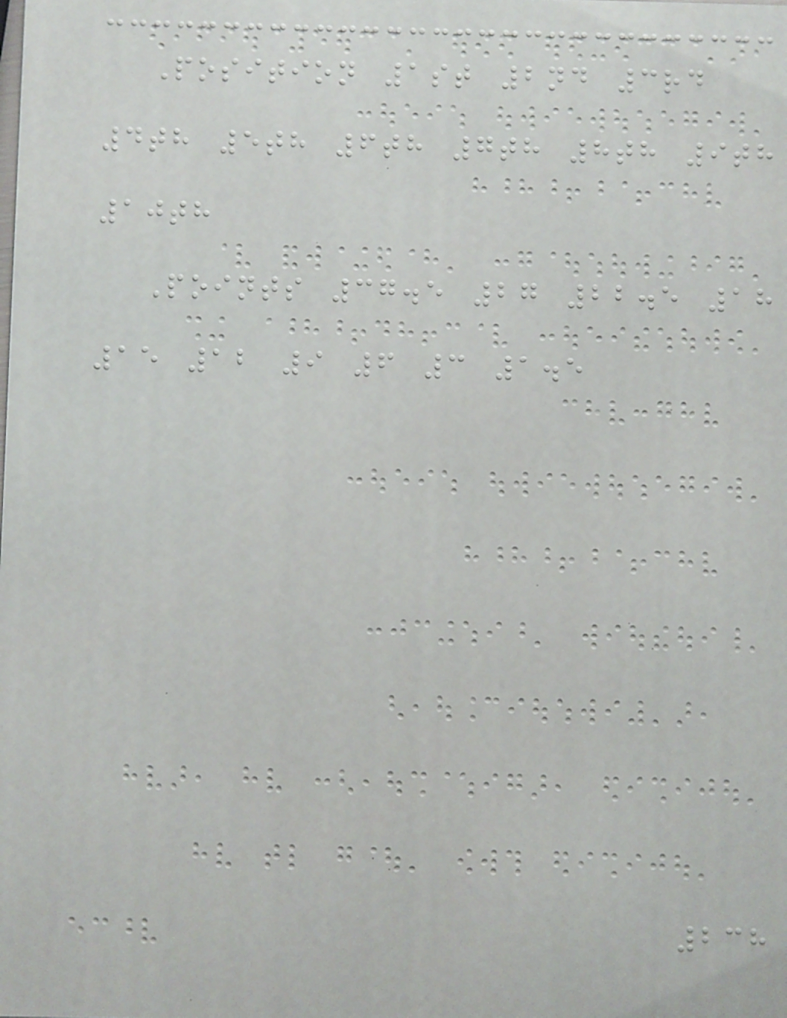Position 1st 2nd 3rd
4th 5th 6th 7th 8th 9th
10th
Points 37.5 27 22.5 18
15 12 9 6 3 1.5
238
